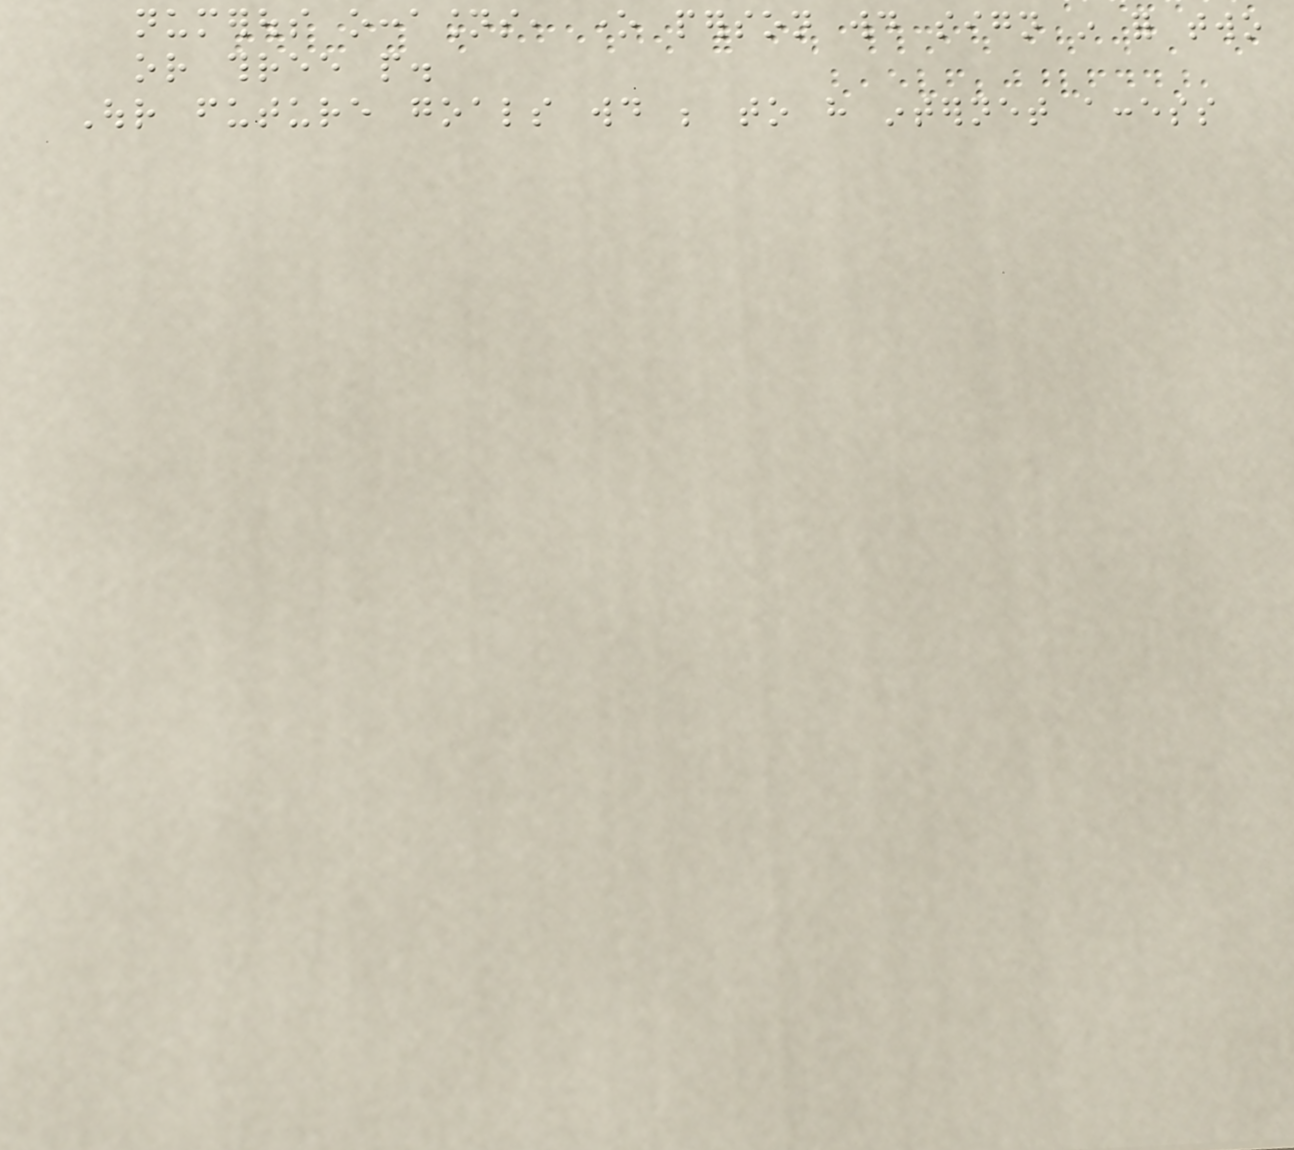numerous occasions, one person would sign in for two
or three people.
Our future goals would be to have internet access
